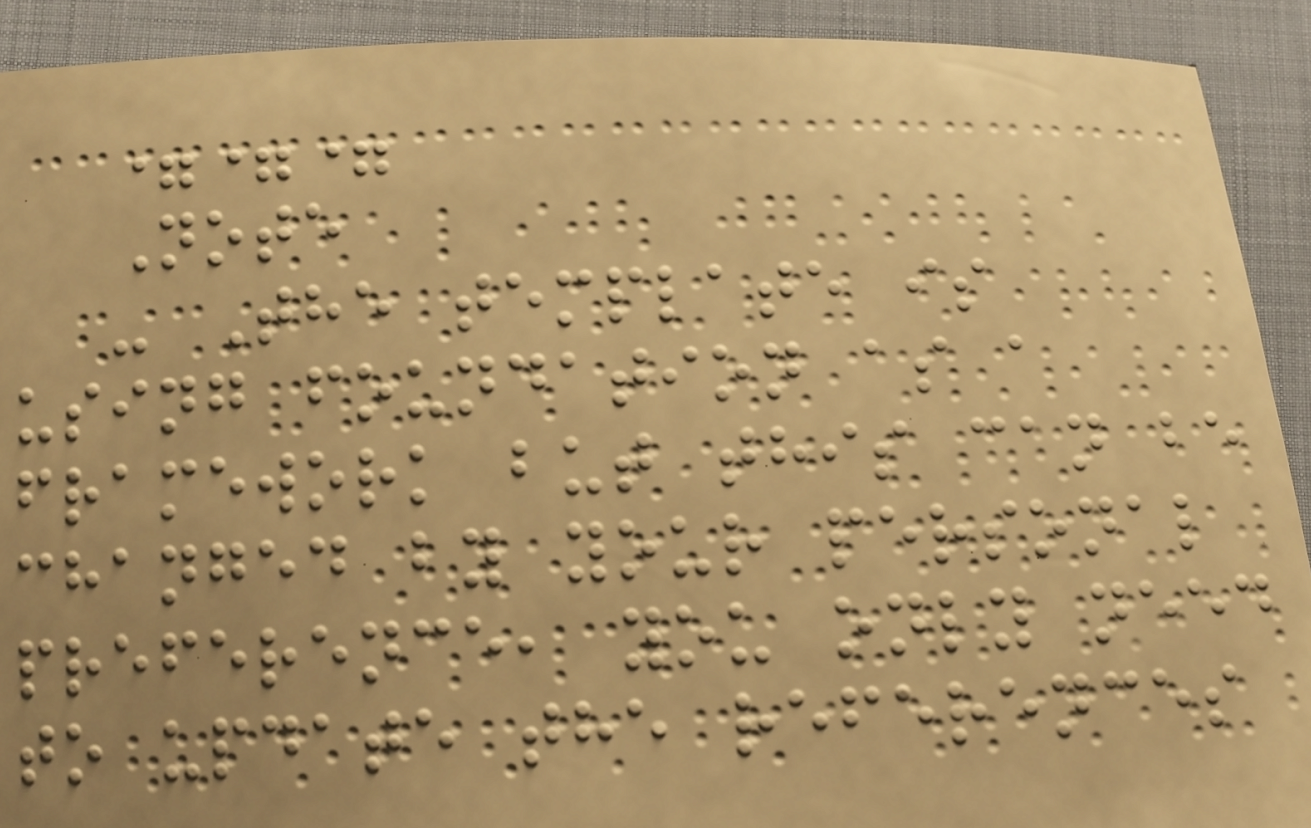===
Note
- The template is
using foundation as a
framework but this can be
changed by your personal
preference, you only need
to update the references
